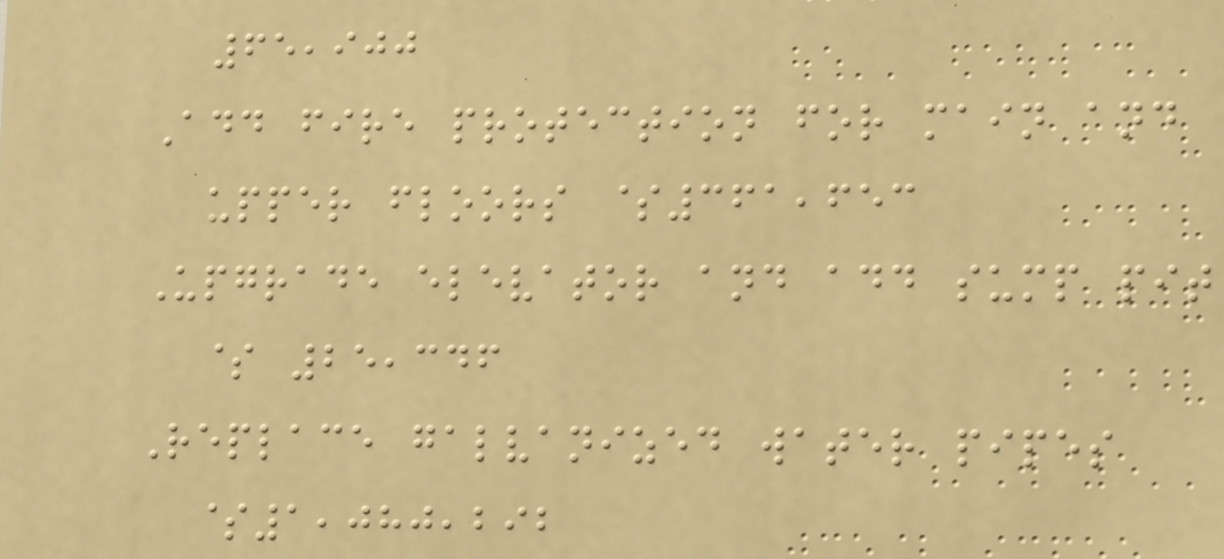65,900
Add fire protection for main and
upper floors $361,653
Upgrade elevator and add sump pit
$ 25,346
Replace galvanized water pipes
$1,080,292
